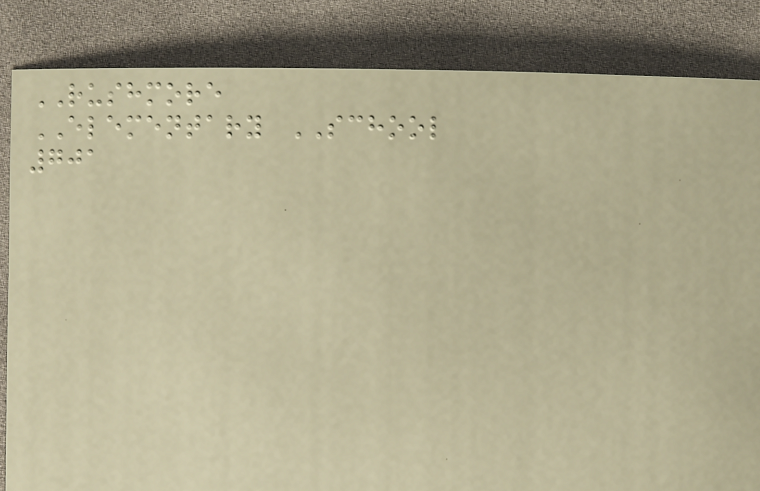RUSHMORE
ELEMENTARY SCHOOL
701
